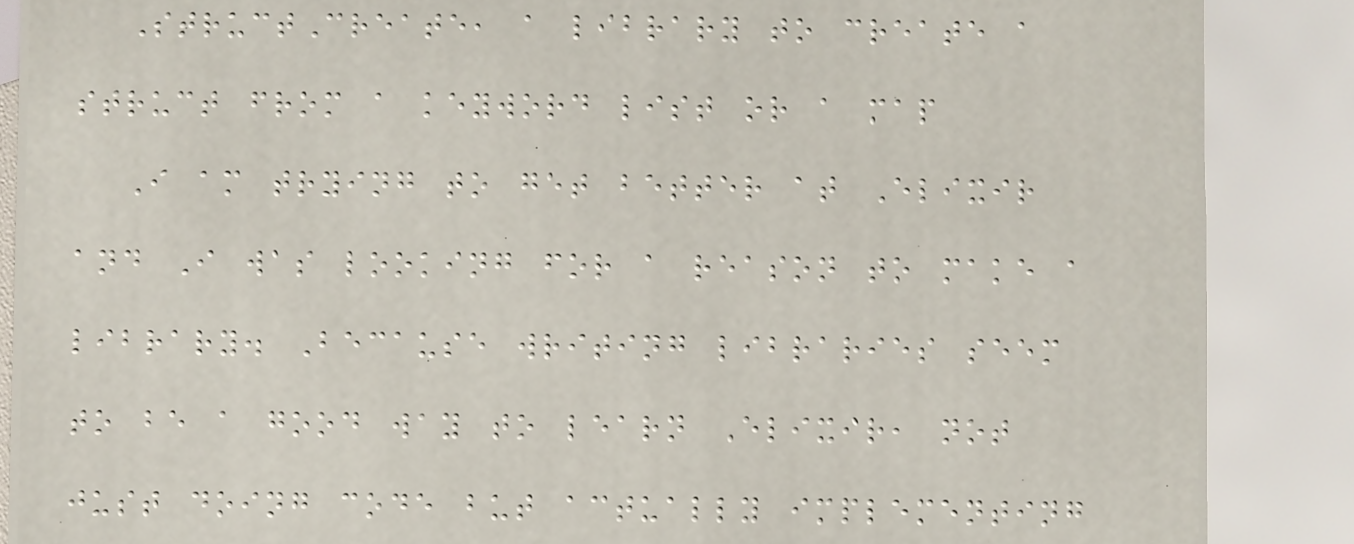StructCreate, a library to create a
struct from a keyword list or a map
I am trying to get better at Elixir
and I was looking for a reason to make a
library. Because writing libraries seem
to be a good way to learn Elixir, not
just doing code but actually implementing
